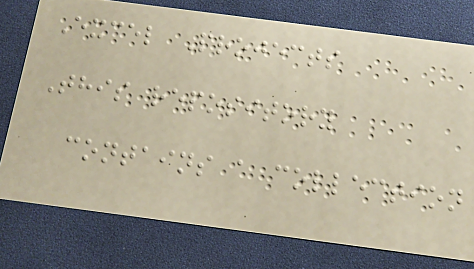Excel Projects
This repository
contains a collection
